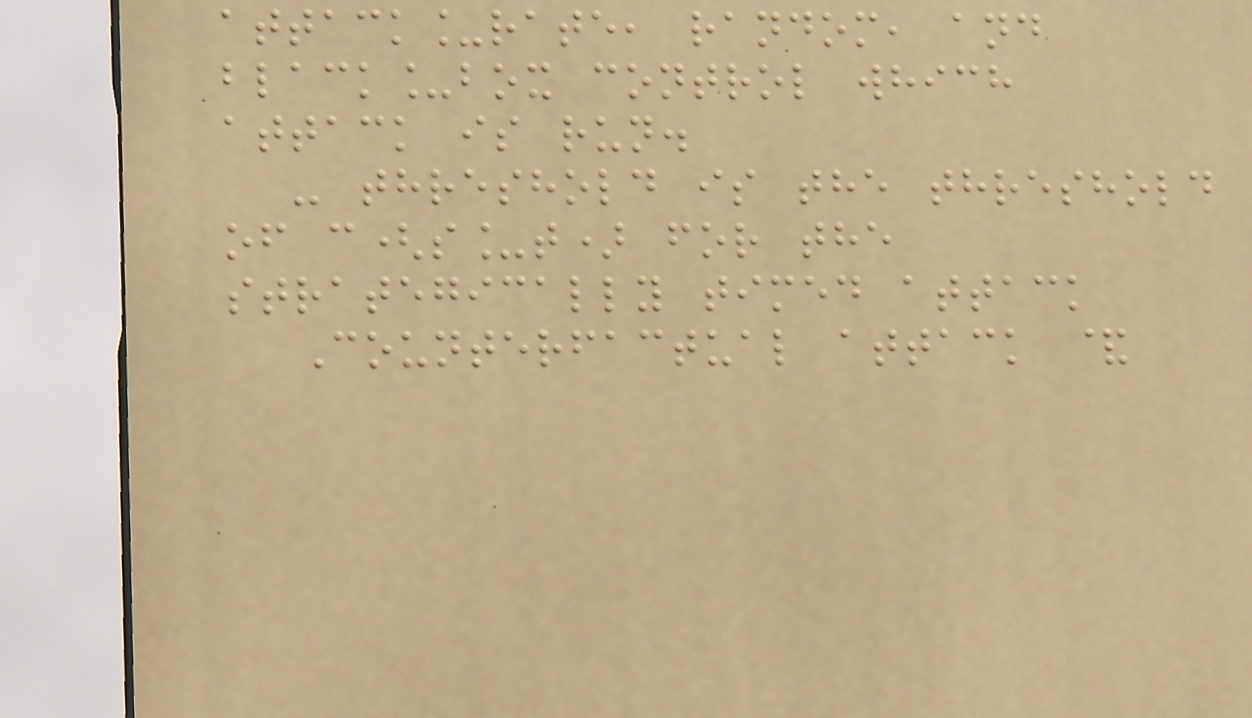attack_rate, random, and
black_box control which
attack is run.
- threshold is the threshold
of c(s_t) for the
strategically timed attack
Counterfactual attack &
